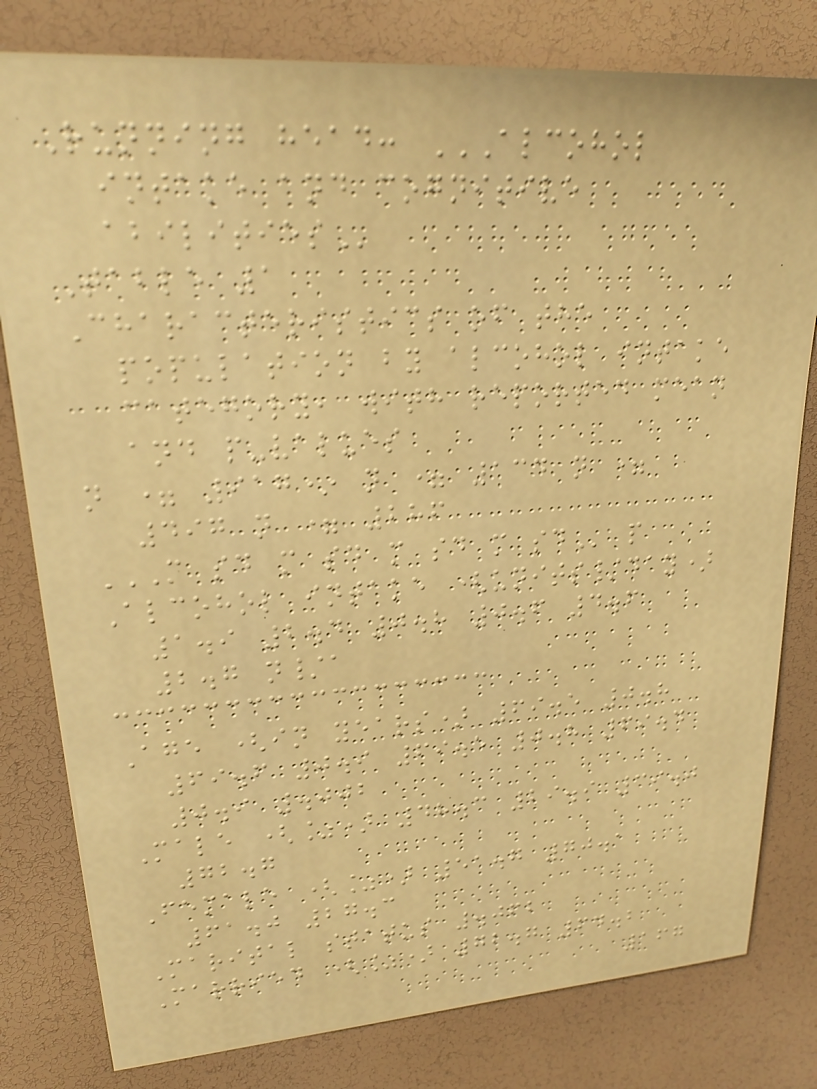Running head: ALCOHOL
INTAKE AND COGNITIVE
ABILITIES
Table 1
Characteristics of the
population by alcohol intake
category, with reported mean
and p-values
n = 917* n = 134 n =
497 n = 286
M SD M SD M SD M SD p
Alcohol intake (units/day)
1.9 2.4 0.8 0.6 4.6
2.7 n/a
Age (in years) 69.5 0.8
69.6 0.9 69.5 0.8 69.4
0.9 .002
Male (%) 48.3 29.9 39.0
72.7
Female (%) 51.7 70.1
61.0 27.3
Marital status .062
Married (%) 72.7 64.2
167
